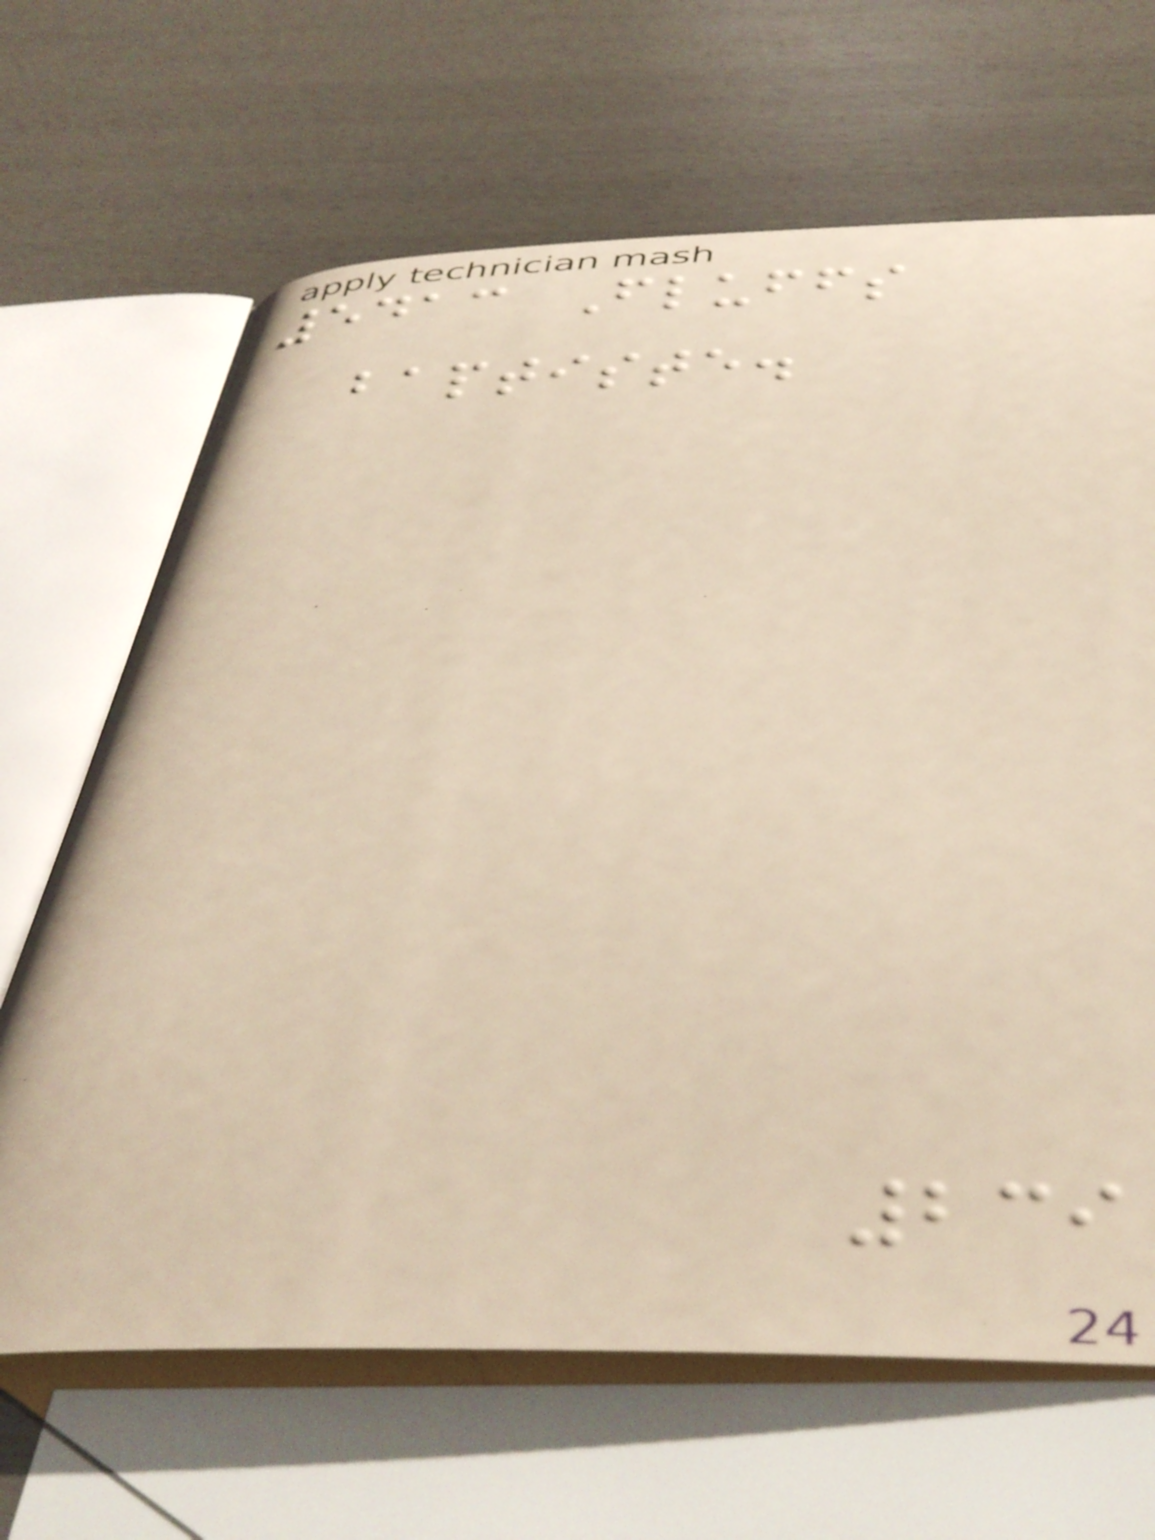5413 Fluffs
baptiste.
239
